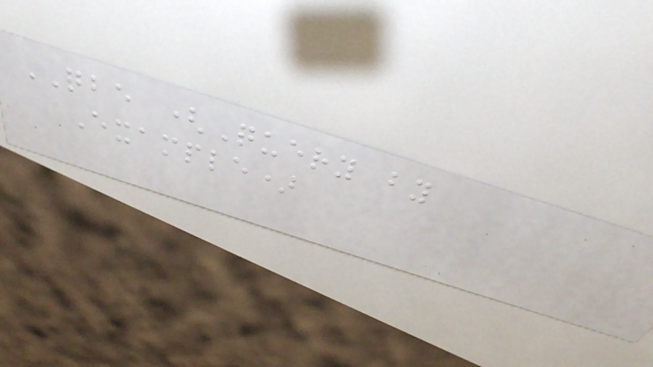QBE (Query by
Example)
